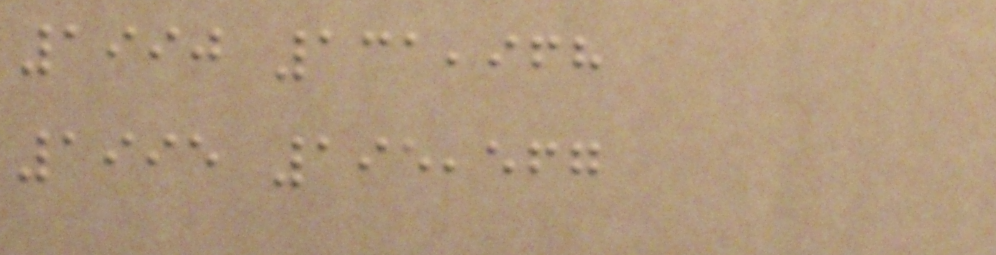1990 131,968
1995 195,567
